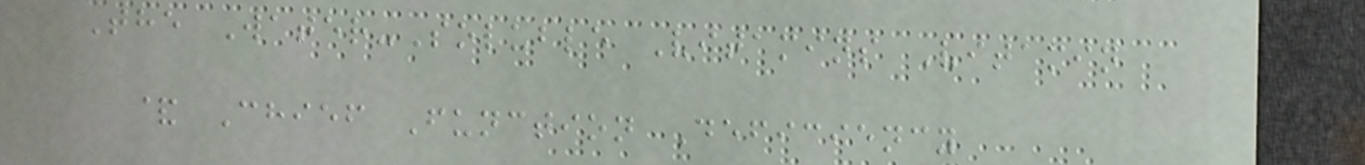The Water-Soluble Vitamins Vitamin
& Chief Function Deficiency
